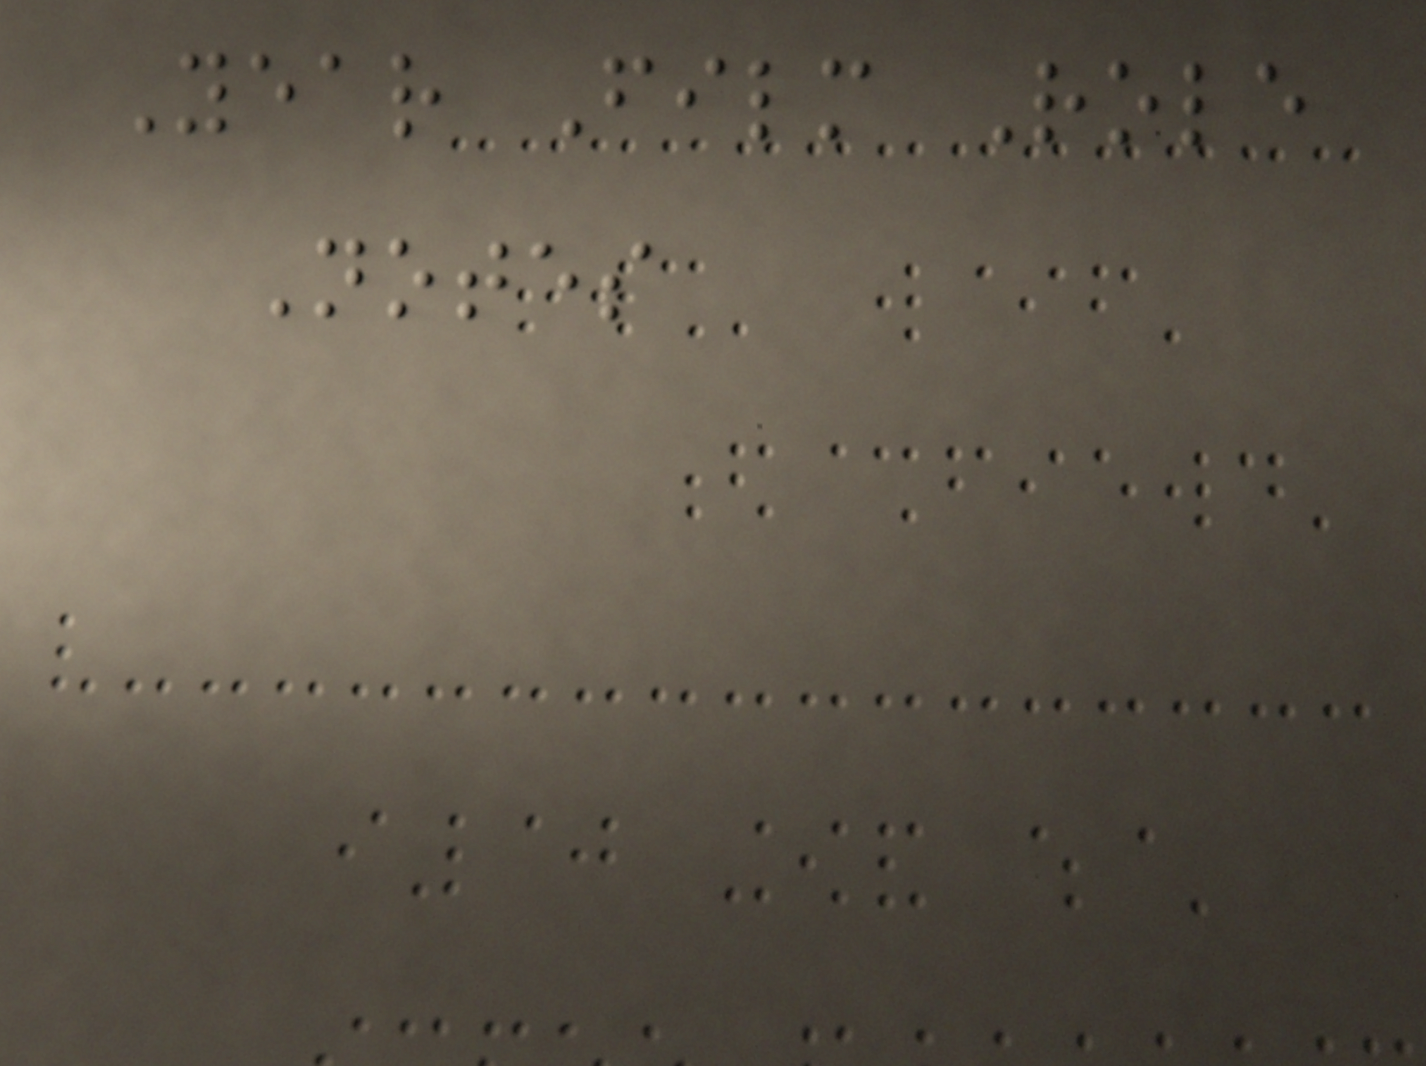Year Film Role
Notes
